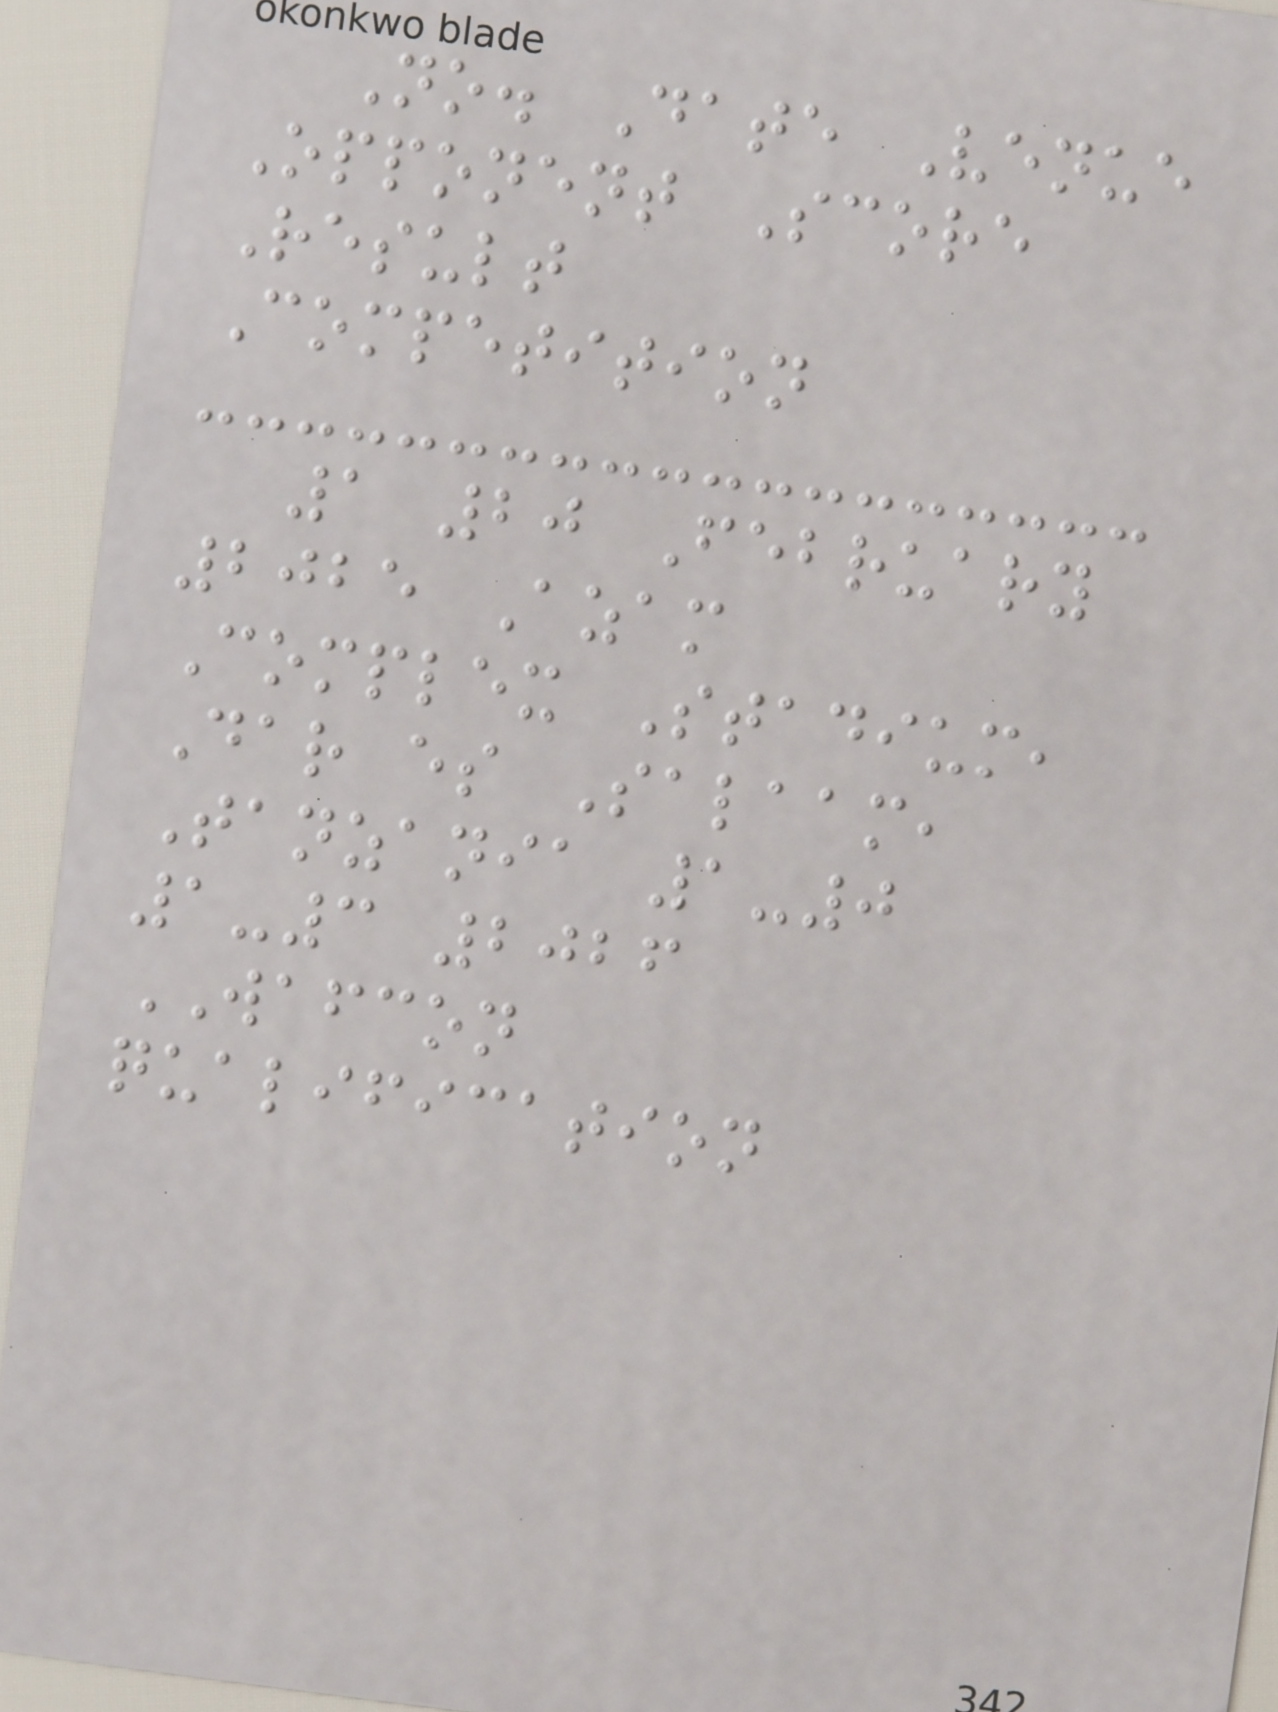No. Date Venue
Opponent Score
Result
Competition
1 20 February
2025 Azam
Complex Stadium,
Dar es Salaam,
Tanzania 1-0
1-3 2026
WAFCON
qualification
